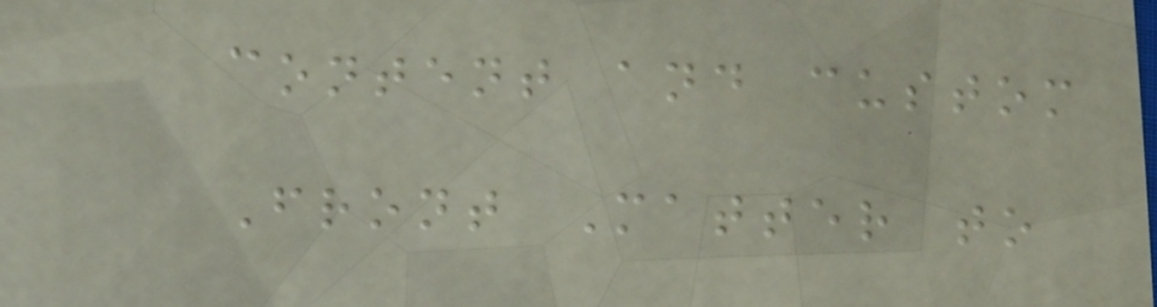content and custom
Front Matter to
